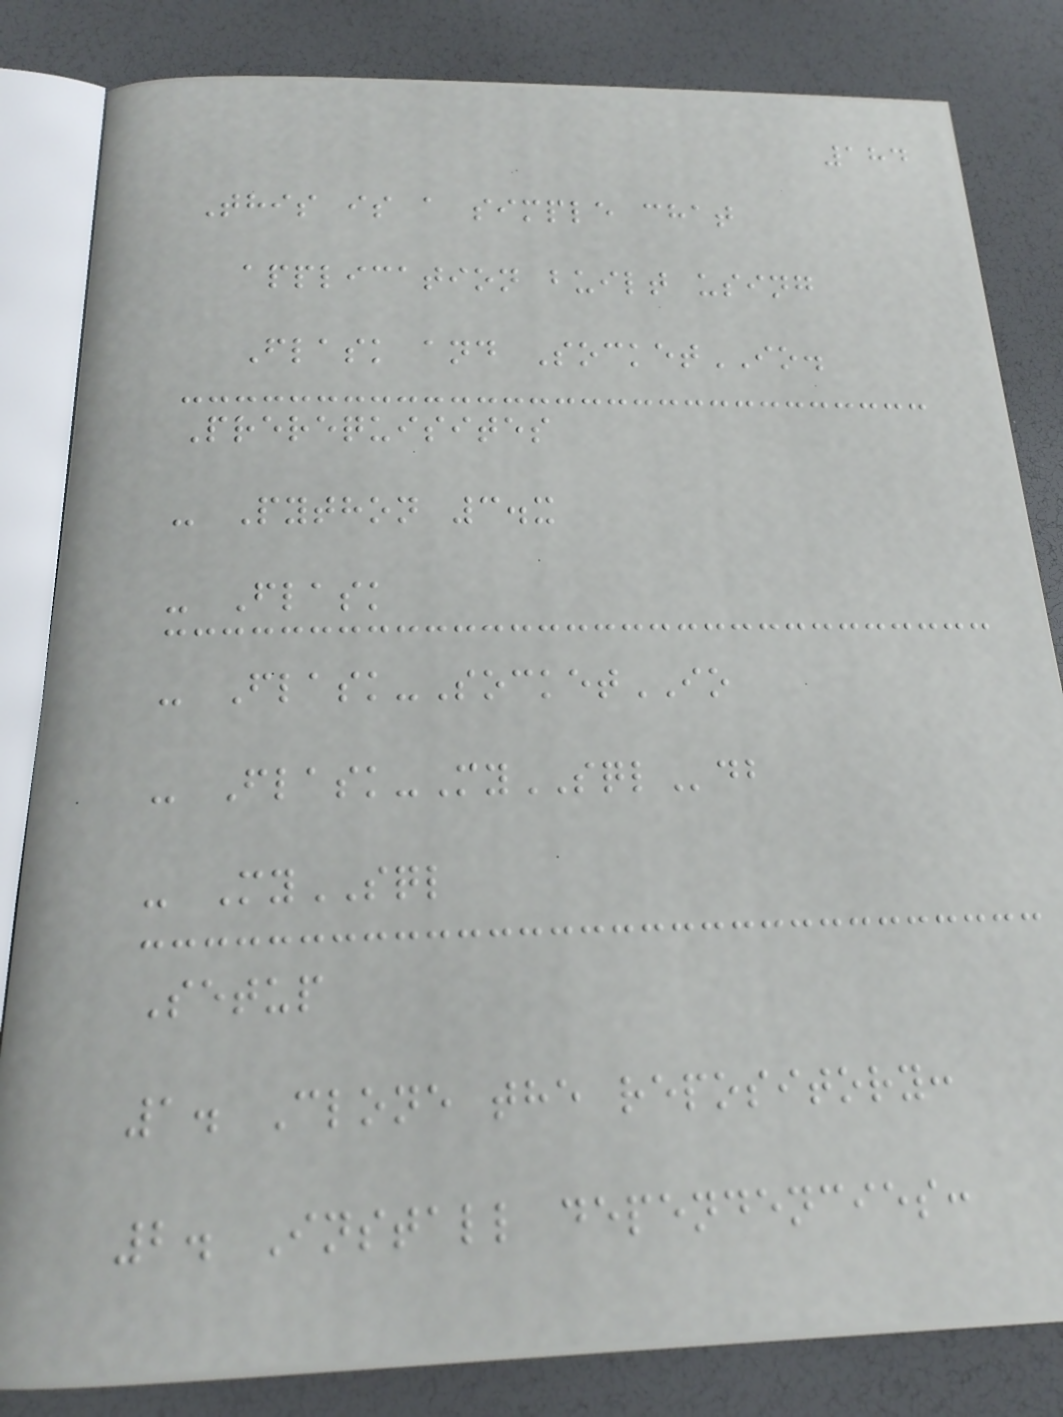184
This is a simple chat
application built using
Flask and SocketIO.
Prerequisites
- Python 3.x
- Flask
- Flask-SocketIO
- Flask-MySQLdb
- MySQL
Setup
1. Clone the repository:
2. Install dependencies:
